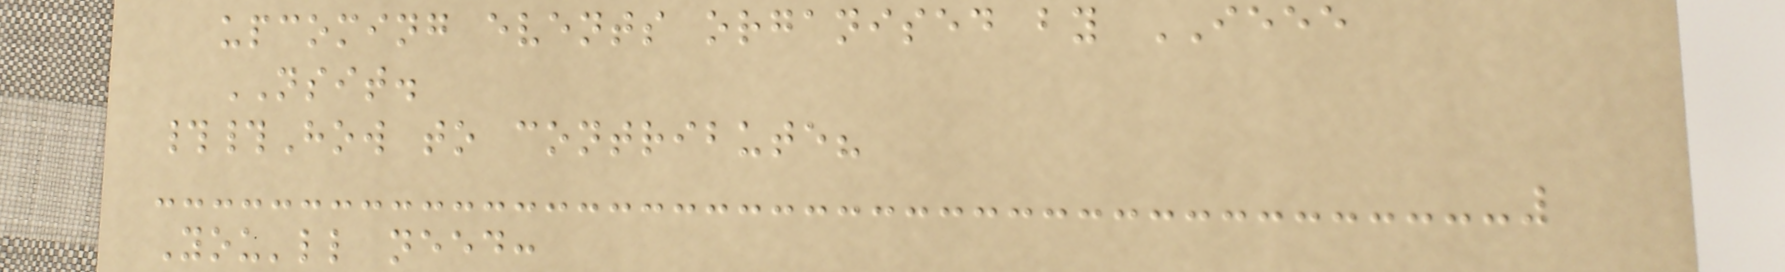upcoming events organised by IEEE
NSIT.
##How to contribute?
You'll need:
